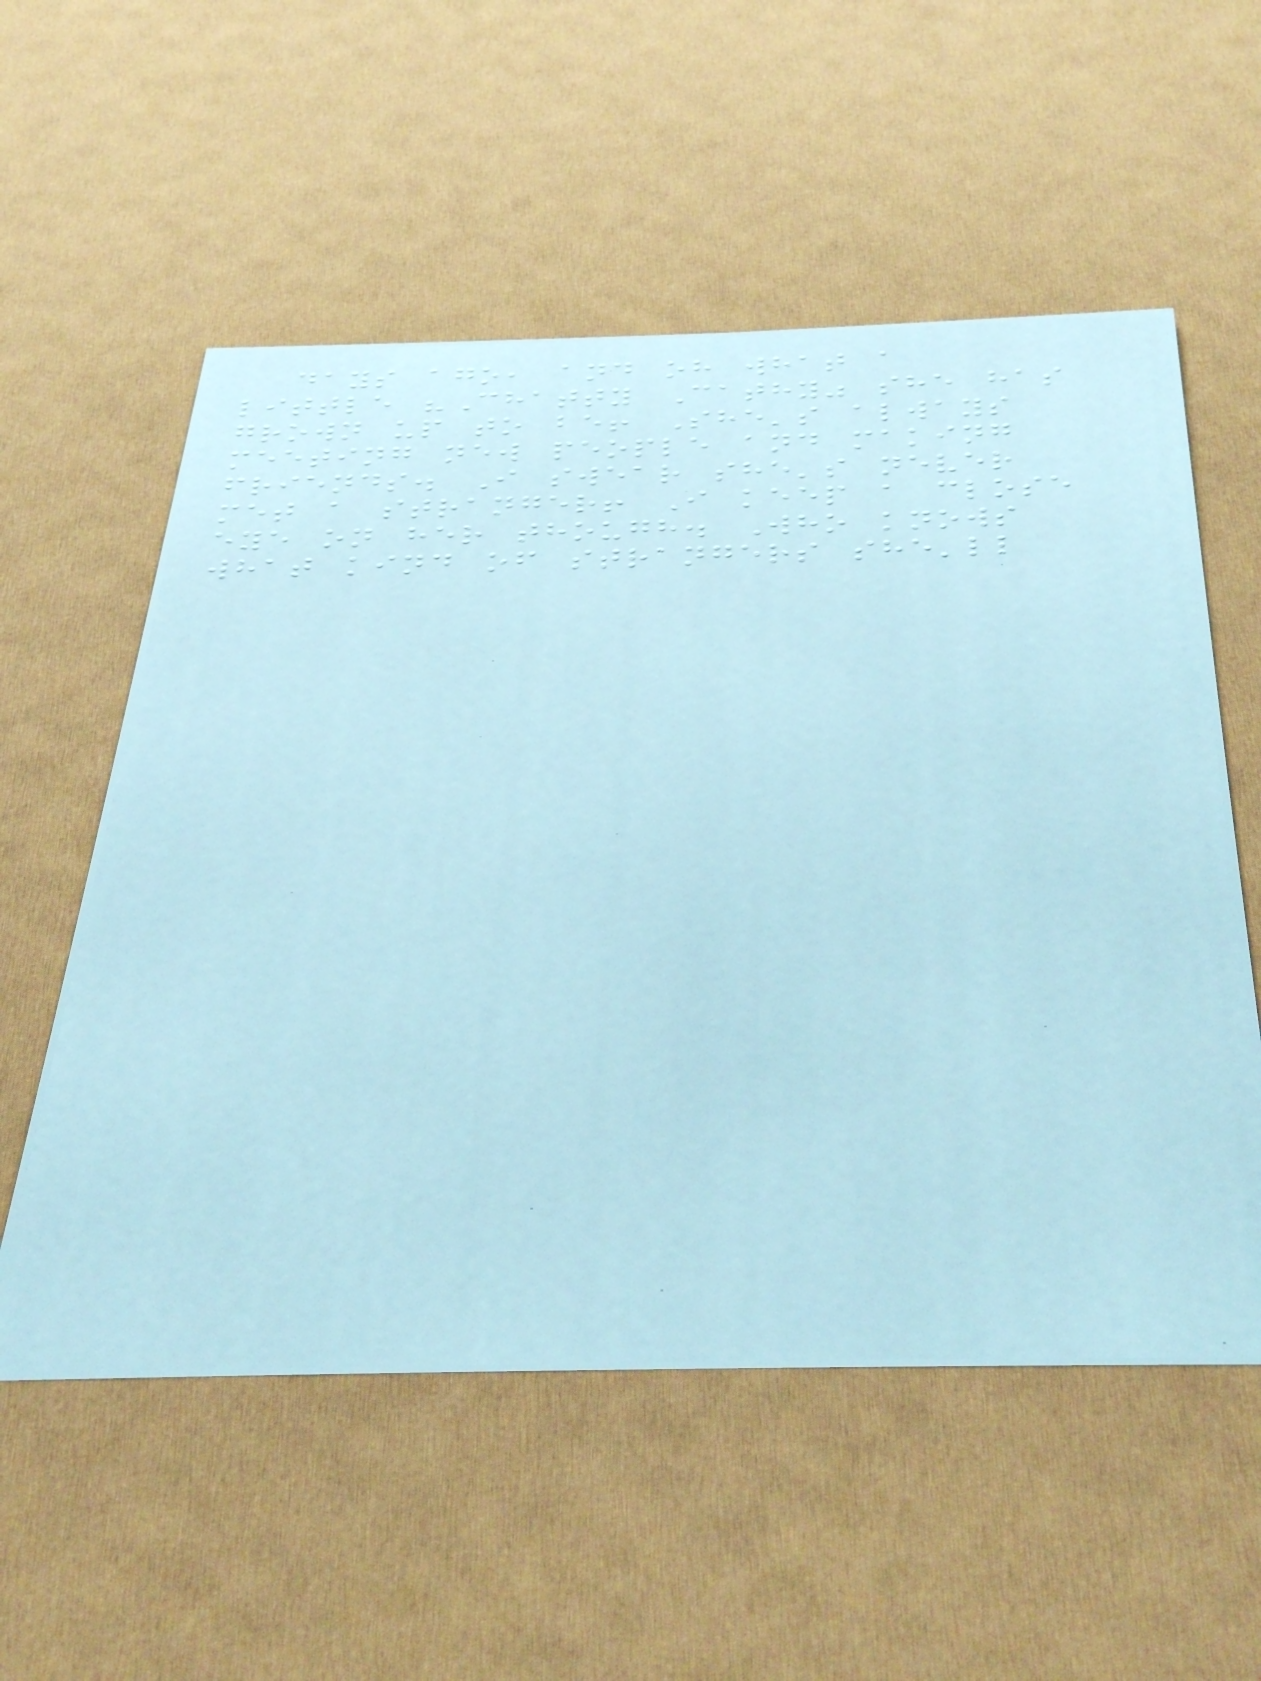days ago, and oh what a
little "Chatty Cathy" she has
grown up to be! She's always
meeting new people and making
friends. I swear she's never
met a stranger! I keep a close
eye on her though. Who knows
what kind of strangers she'll
